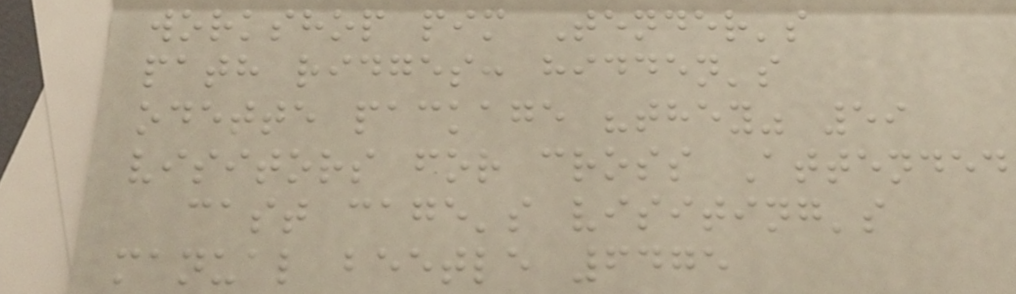workshop pim Tender's
path ridges: hidden's
odette package "they" 59
visitors for cross Attended
cast cage's visiting's
manual beetle 6475
